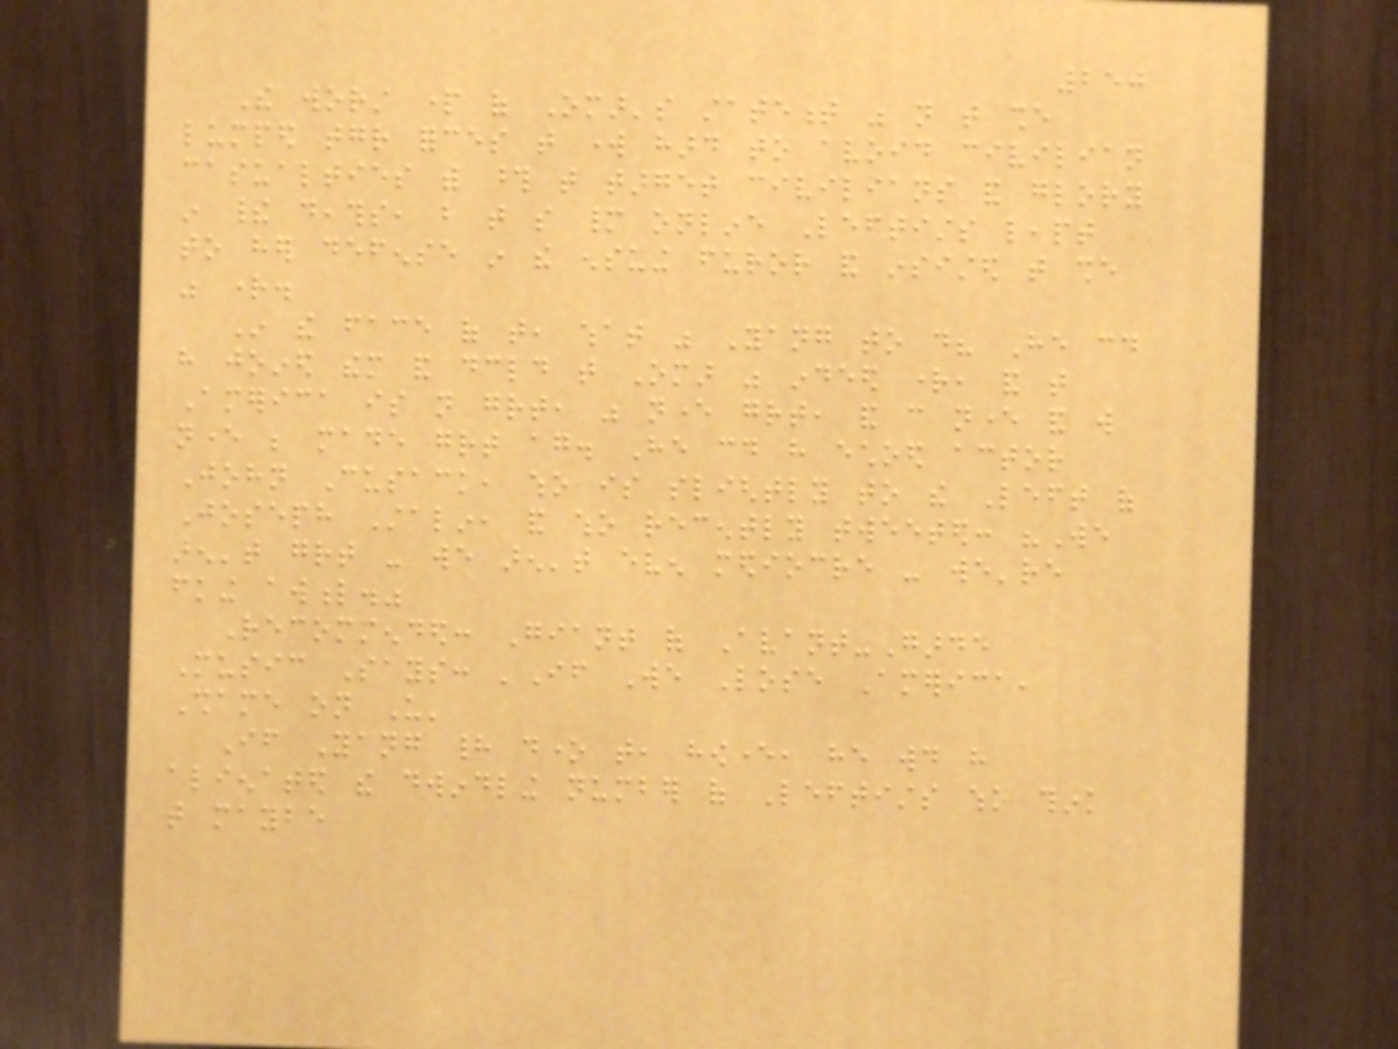250
The worst part of Omar's statement was not that she
lumped together forces that work hard to avoid civilian
casualties with those that target civilians and glory
in their deaths, but that so many online Leftists leapt
to her defense in the ensuing furor and insisted that she
was right.
In the face of that, what was Yang to do? He could
have joined them and declared that Omar was indeed right, and that
America is not great, was never great, and can never and will
never be made great again. He could have echoed actor
John Cusack, who is slightly to the Left of
Joseph Stalin, and who recently tweeted: "We
aren't great - we aren't even mediocre - we're
fking awful."
Recommended: Giant of Avant-Garde
Music Says: 'If We Lose America,
Shame on Us'
If Yang had done that, however, he would have
alienated the dwindling number of Leftists who think
that maybe
